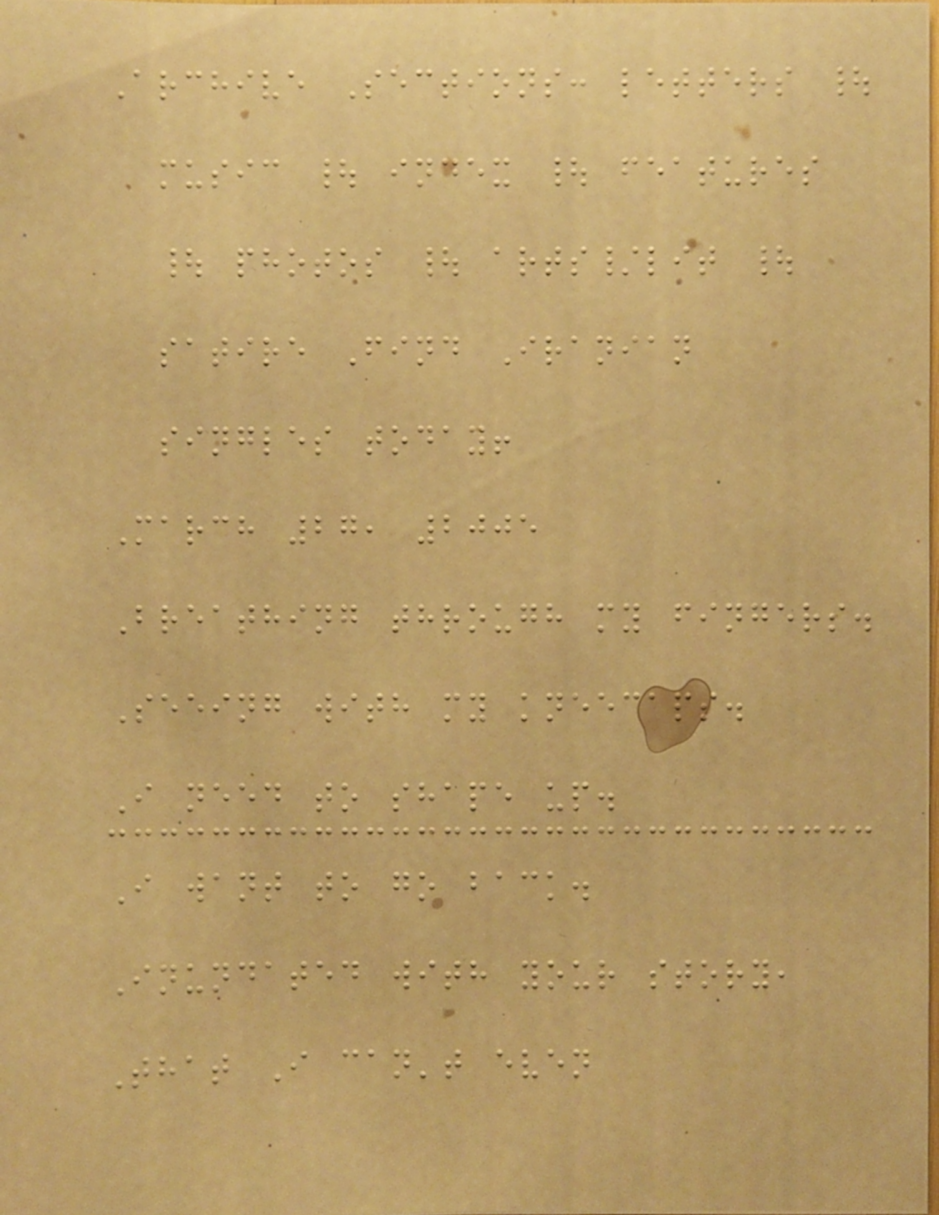Archive Sections: letters |
music | index | features
| photos | arts/lit |
satire Find Iranian
singles today!
March 27, 2005
Breathing through my fingers.
Seeing with my kneecaps.
I need to shape up.
I want to go back.
Inundated with your story,
That I can't even
